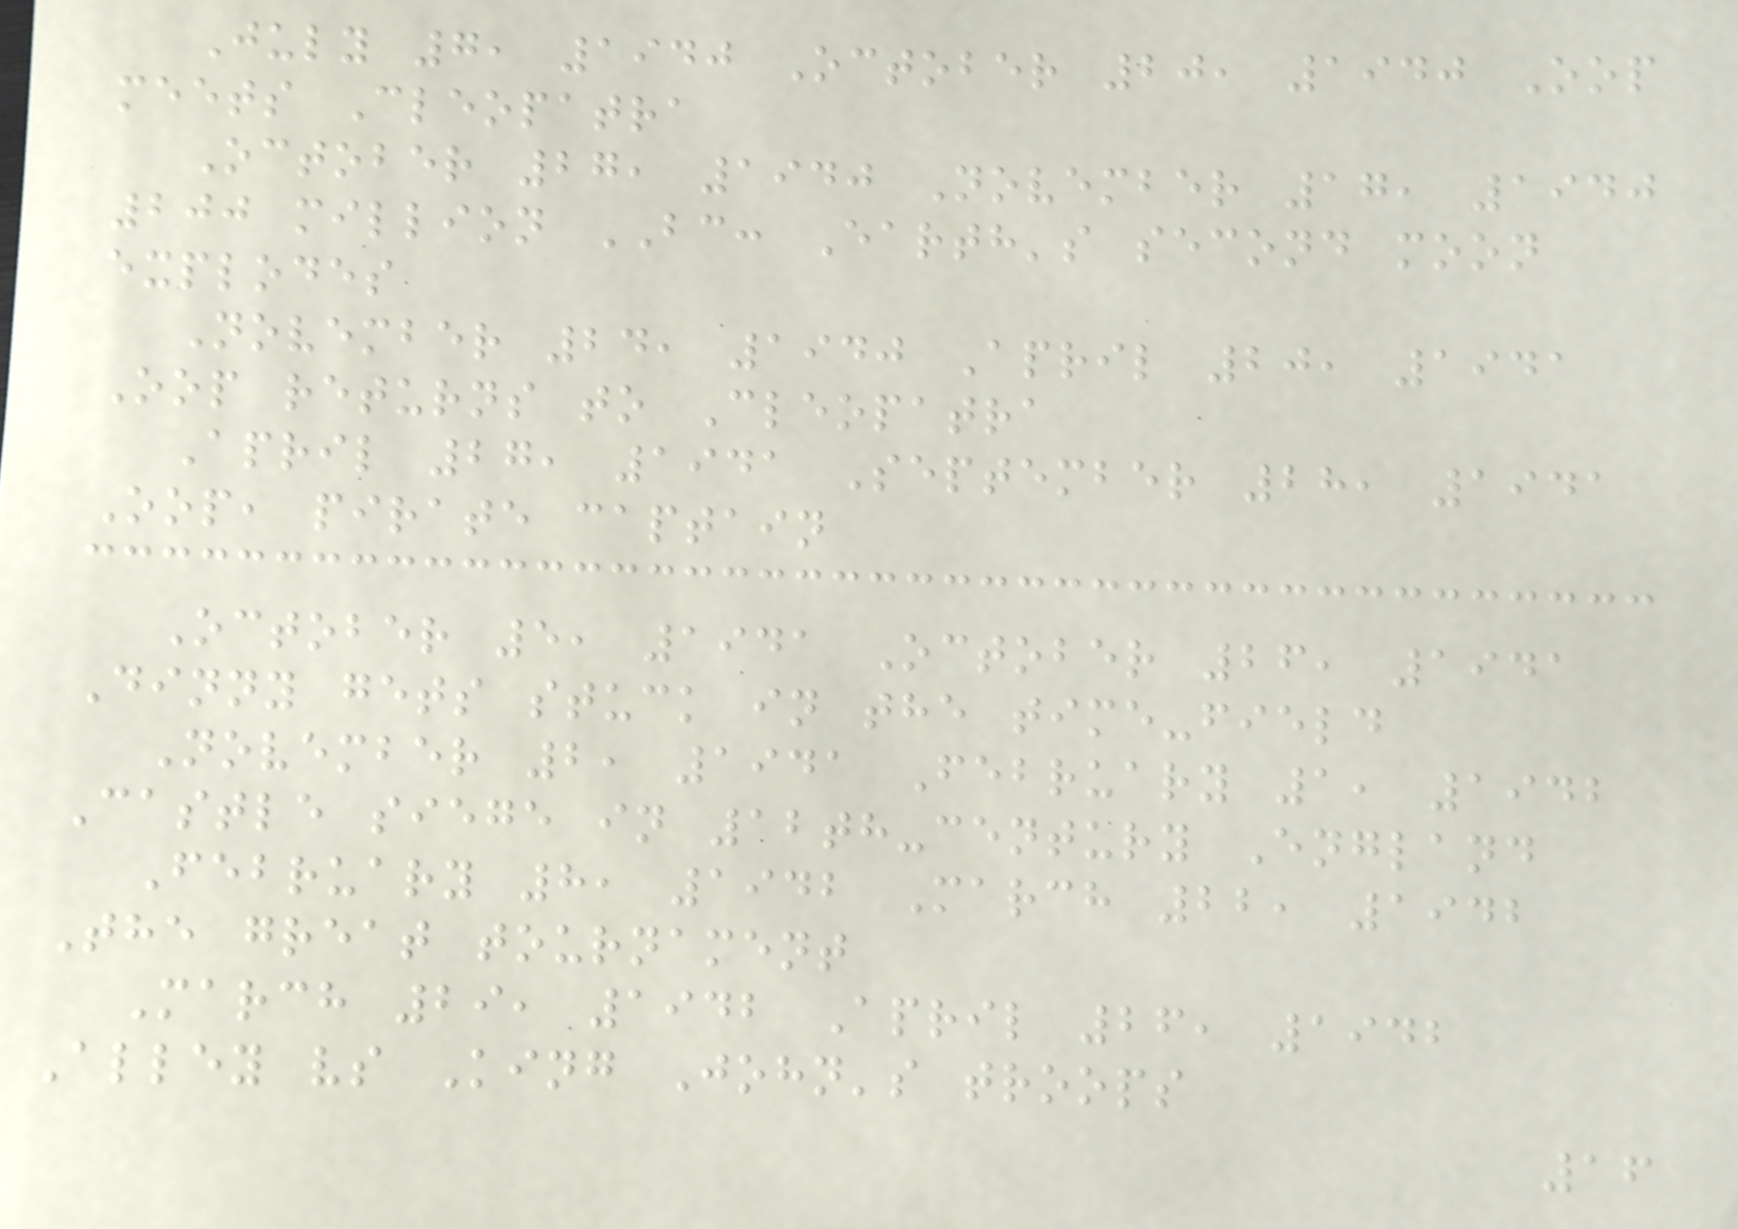July 7, 1940 October 20, 1940 Oop
meets Cleopatra
October 27, 1940 November 17, 1940
200 million BC: Earth's second moon
explodes
November 24, 1940 April 20, 1941
Oop returns to Cleopatra
April 27, 1941 September 28, 1941
Oop, pirate captain
October 5, 1941 October 26, 1941
Dinny gets stuck in the time-field
November 2, 1941 February 1, 1942
Castle siege in 12th-century England
February 8, 1942 March 22, 1942
The great tournament
March 29, 1942 April 26, 1942
Alley vs King John's troops
16
